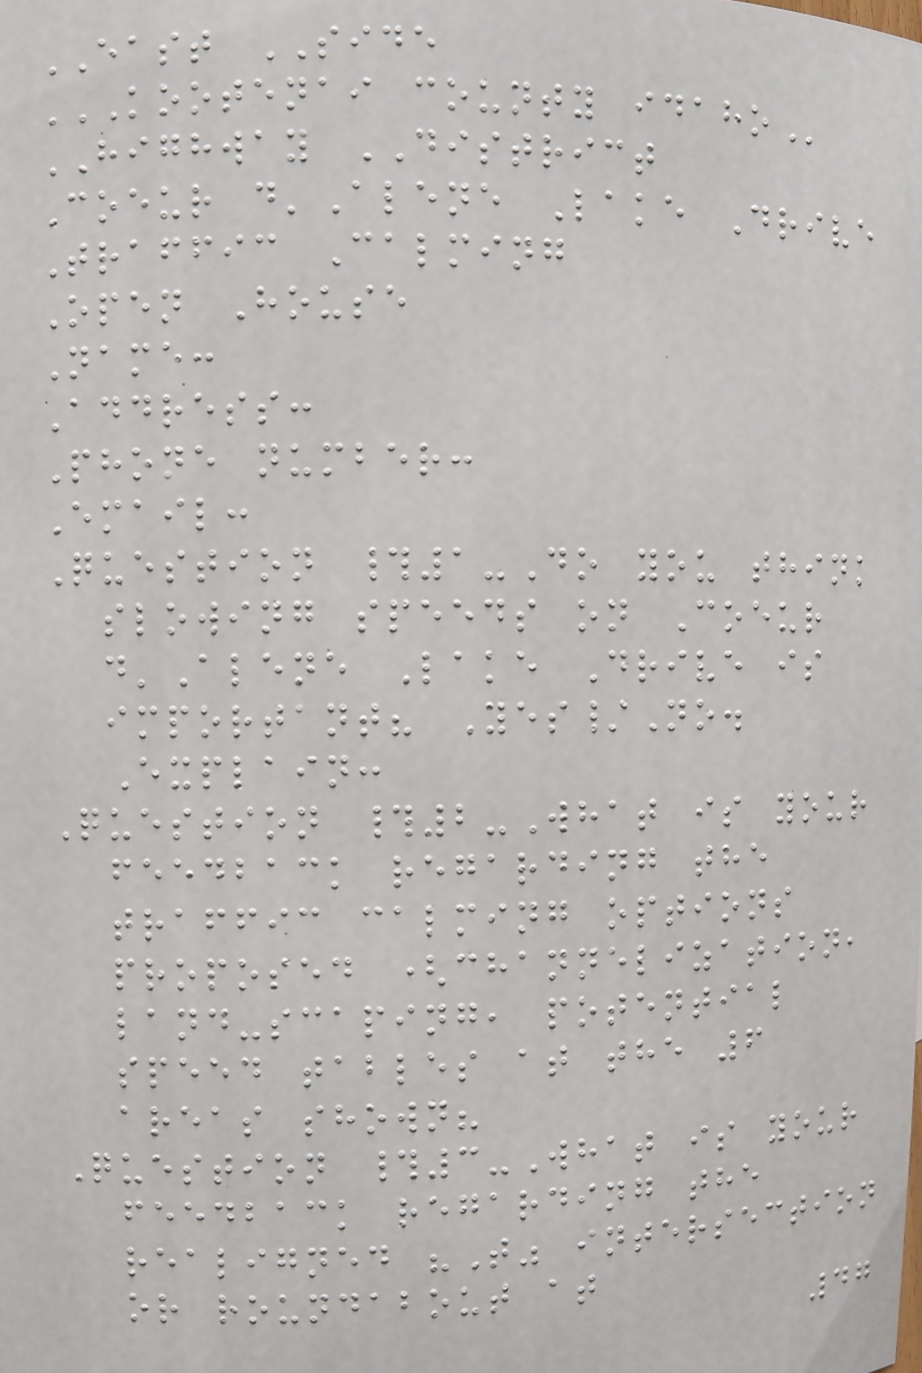EAST SIDE
KOOTENAI COUNTY IDAHO
HIGHWAY DISTRICT
Coeur d'Alene Lake Drive
Traffic Calming
Open House
Name:
Address:
Phone number:
Email:
Question #1-Do you think
slowing speeds on Coeur
d'Alene Lake Drive is
important? Yes/No.
Explain:
Question #2-What is your
feedback regarding the
traffic calming options
proposed (channelization,
land-scaping, potential
speed tables at the 6
areas shown?
Question #3-What is your
feedback regarding the
realigned "T" intersection
or roundabout at
47
